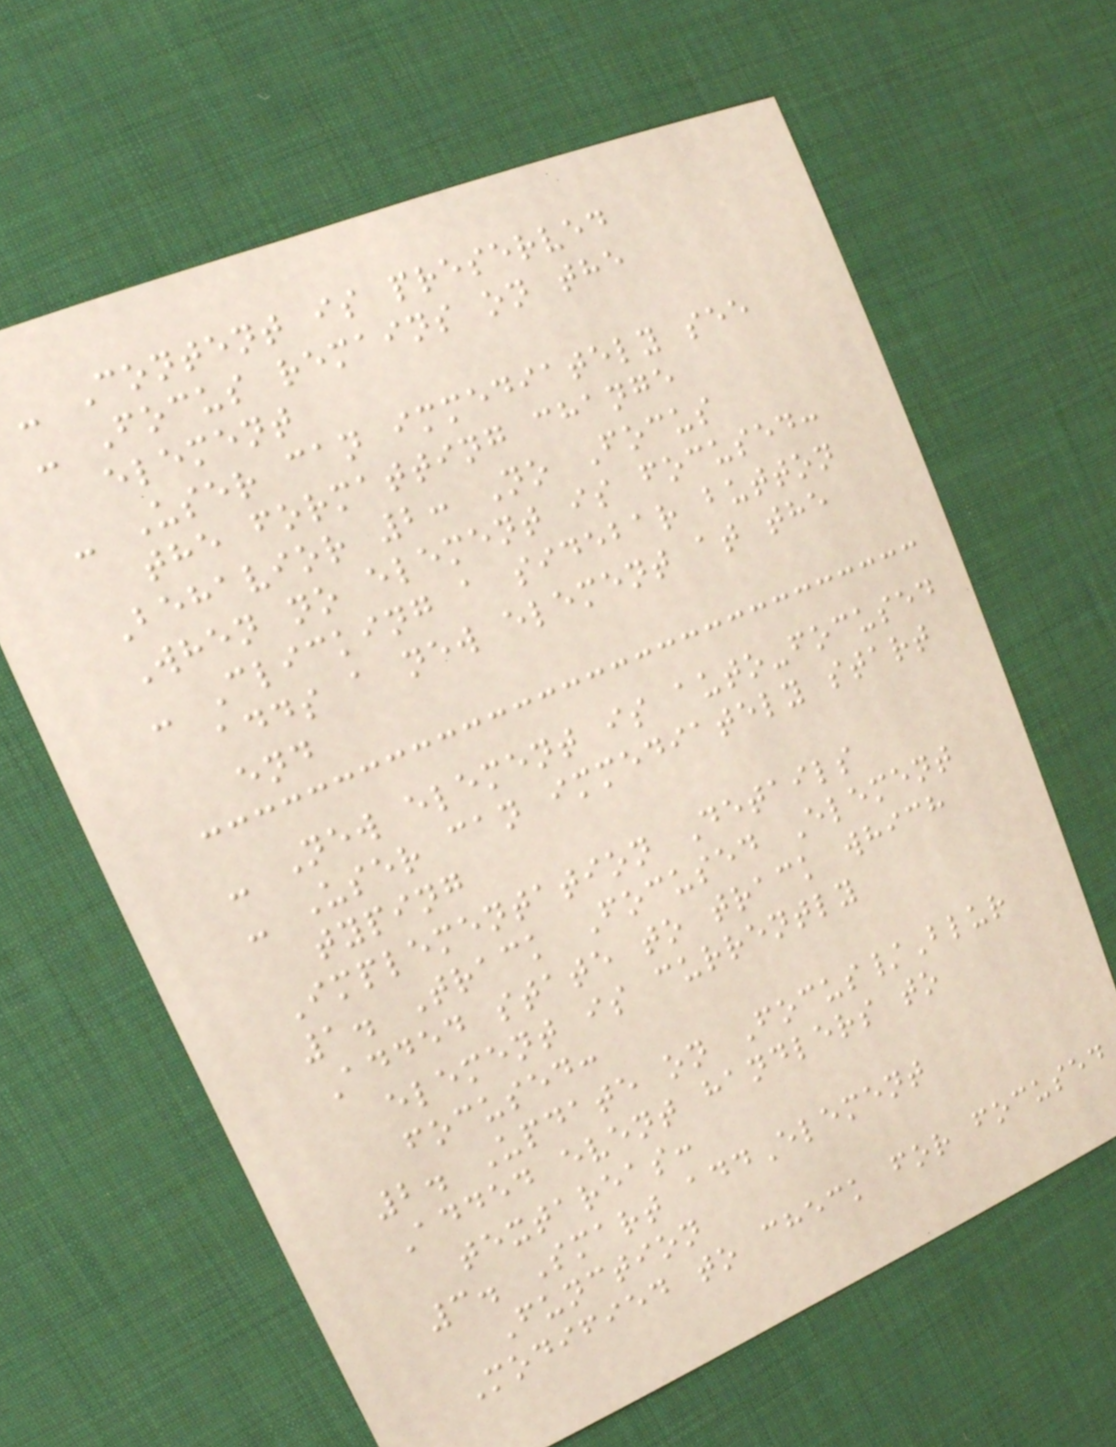- Content is preserved
- Focus remains on the
element
- User can immediately see
the formatting change
Behavior 2: No Focus
When no element is focused:
- Clicking a sidebar button
adds a new element at the
end
- New element is auto-focused
- User can immediately start
typing
Implementation Details
1. Track Focused Element
Added state to track which
element is currently
focused:
2. Update on Focus/Blur
Added event handlers to
textareas:
3. Smart addElement
Function
Modified to check for focused
